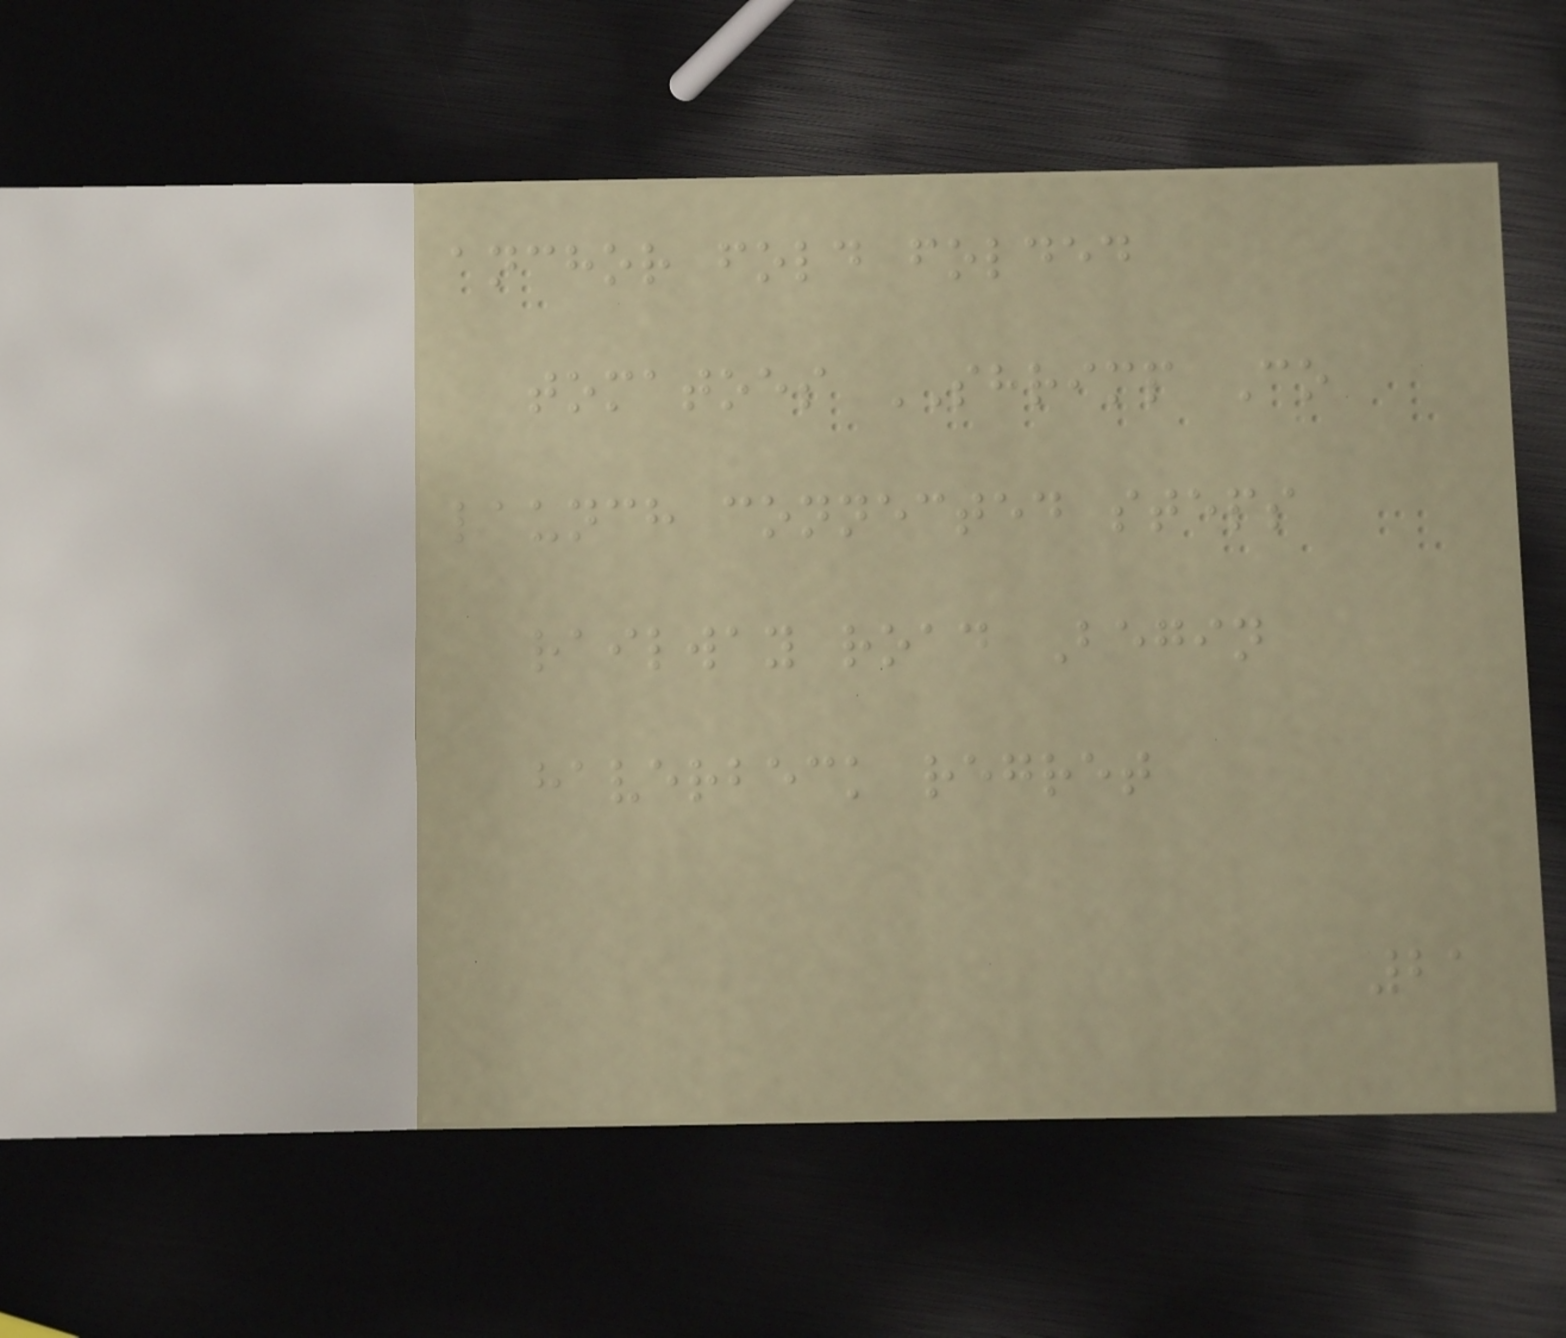anchor fold folded
tomatoes SHRIMP Co
launch connected steps
railway road Begin
haverbeck regret
21
